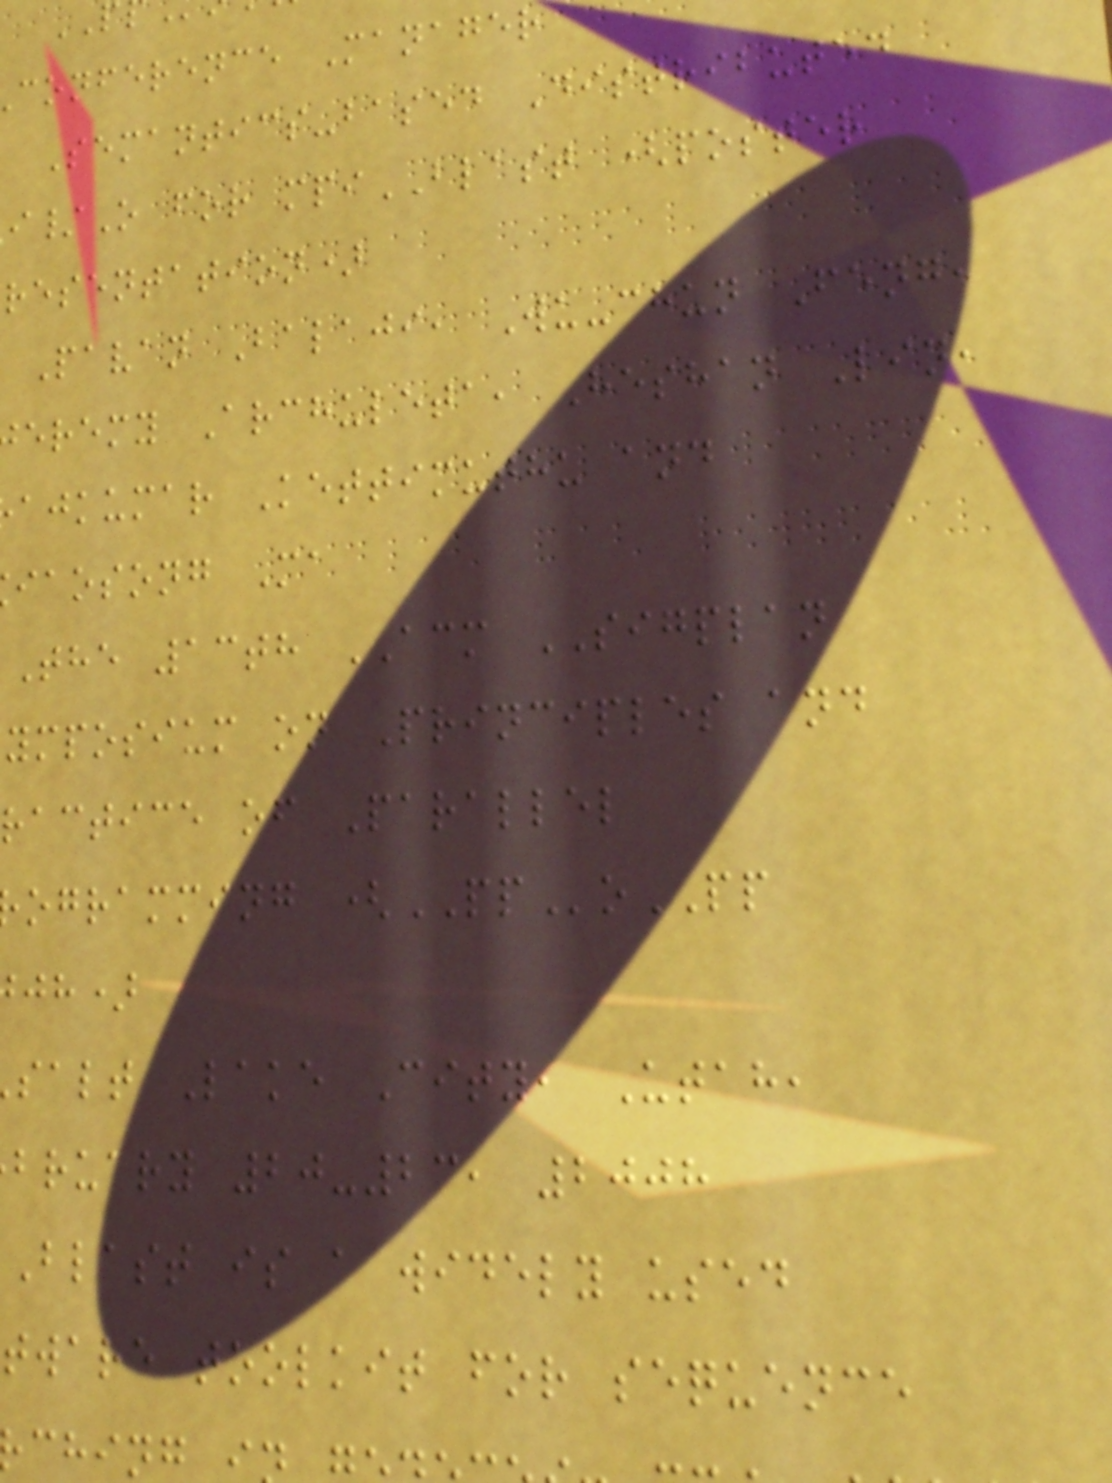conference Manager
Semantics-based Distributed
/O for mpiBLAST (poster
resentation)
Pavan Balaji, Wu-chun Feng,
eremy Archuleta, Heshan Lin,
ajkumar Kettimuthu and
iaosong Ma
The 13th ACM SIGPLAN
ymposium on Principles and
ractice of Parallel
ogramming (PPoPP
jh)
salt Lake City, Utah,
bruary 20-23, 2008
blast is a widely used
tware toolkit for sequence
